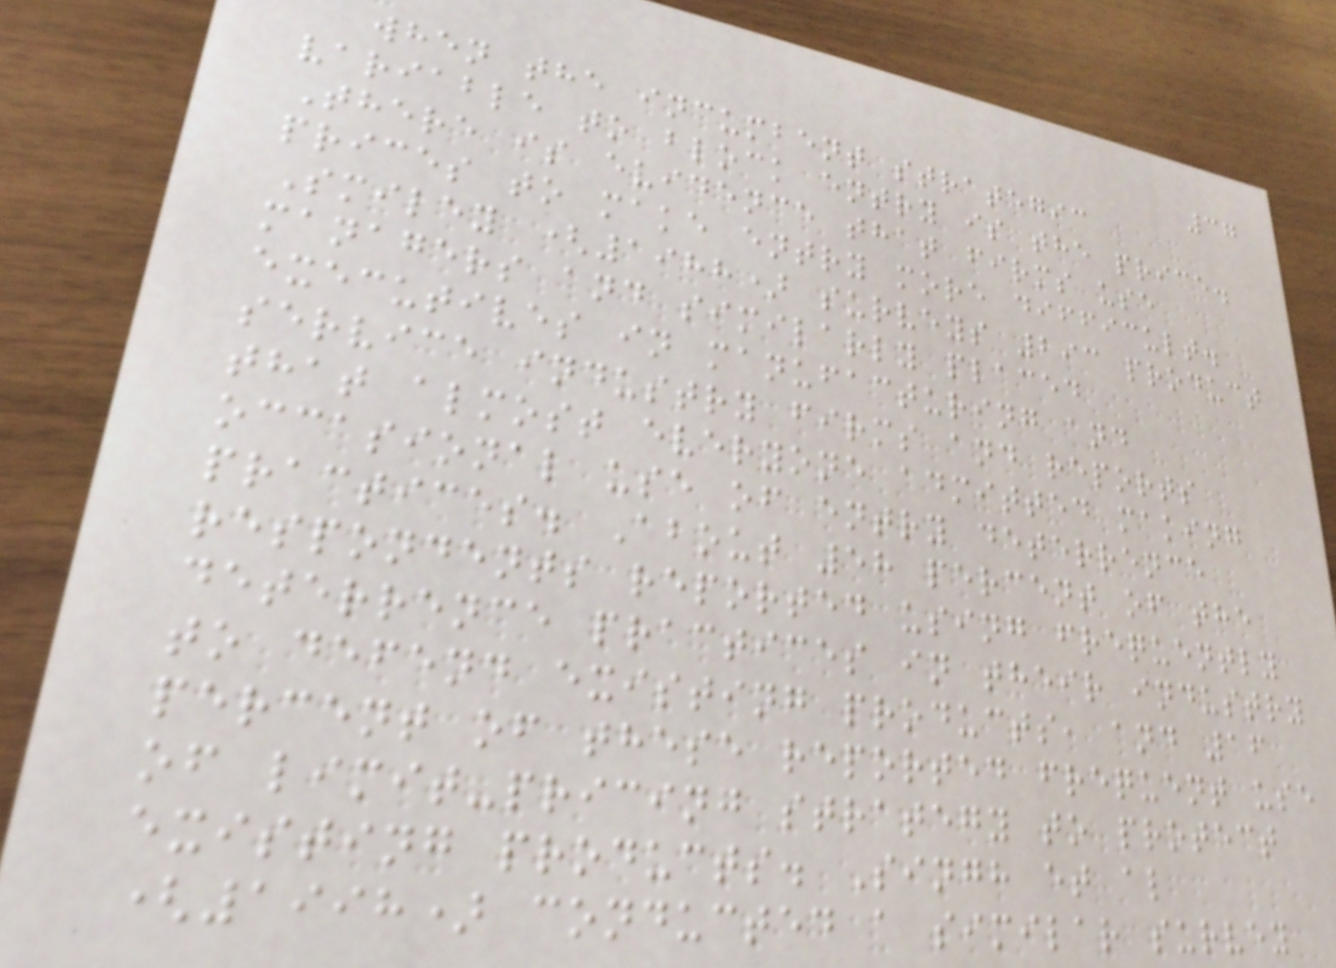37
when the incumbent strategic
variable to block entry is the price.
There is evidence that firms use
prices to make entry more difficult.
Smiley (1988) surveys 293 product
managers and similarly placed
executives in manufacturing and
service industry firms and reports
that almost everyone admitted making
occasional use of entry deterrence
practices. About 58 percent of the
respondents reported using frequently
deterrence practices in their industry
to defend existing products, and 16
percent of these reported frequent use
of limit-pricing strategy to protect
existing products. Singh et al
(1998) conducted a similar survey
